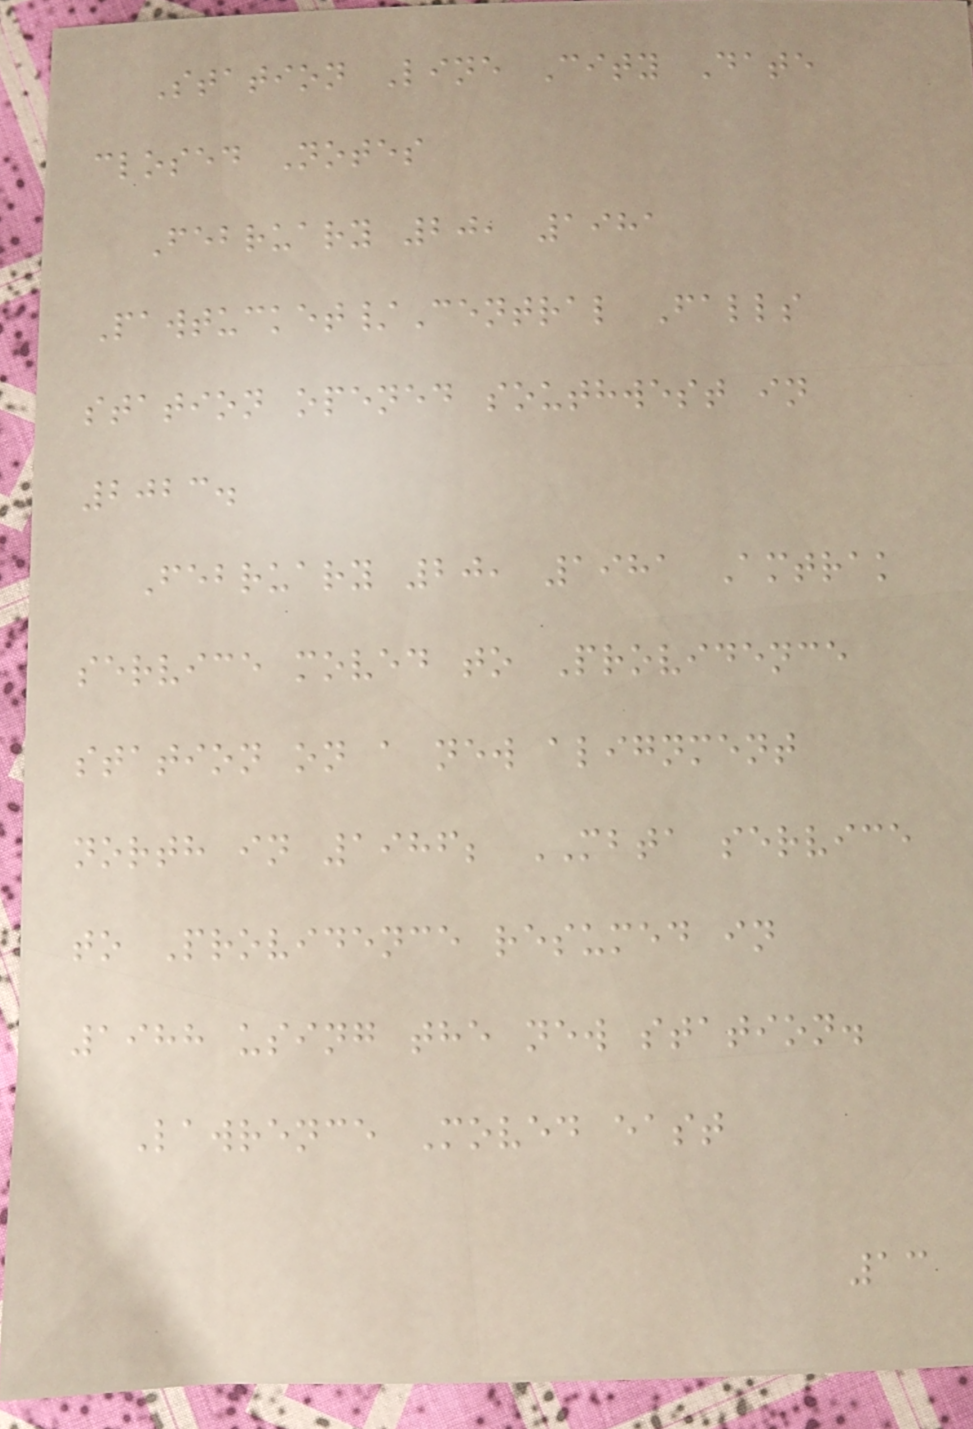Station Line City Date
closed Notes
February 20, 1981
Pawtucket/Central Falls
station opened southwest in
2023.
February 20, 1981 Amtrak
service moved to Providence
station on a new alignment
north in 1986; MBTA service
to Providence resumed in
1988 using the new station.
Lawrence Moved east
13
